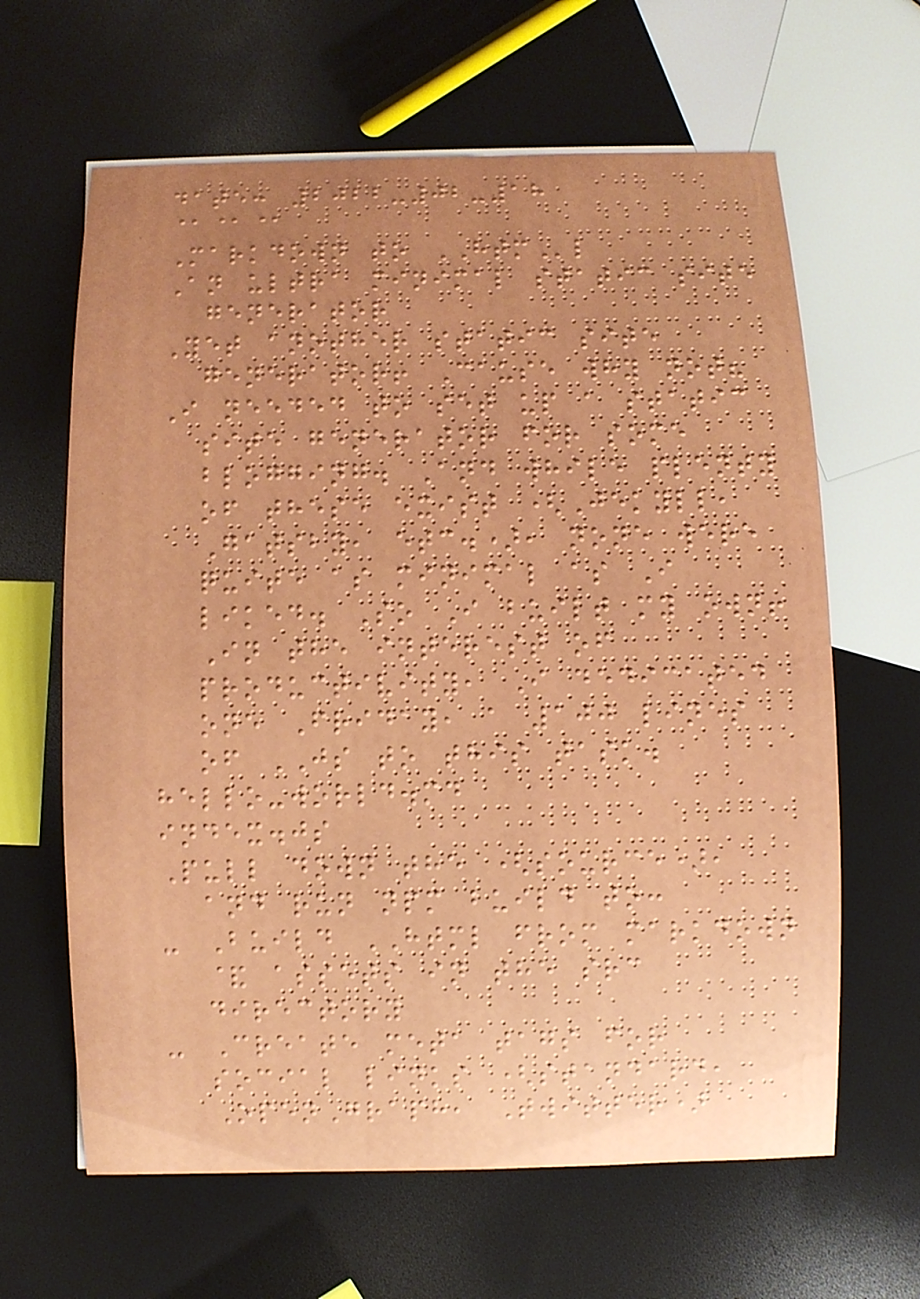date: 2022-02-18
@@@
Markdown to HTMl
An ultra minimal static site
generator
Yet another static site
generator! Cause why not?
I needed to set up a static
site generator for some
blogging. And while plenty
of these exist (Jekyll,
Gatsby, etc.), none were
quite as minimal as I
liked. So I built my own!
In the interest of
productivity, I dedicated
one Friday, a 100 lines
of JS to this task.
hello-world.md
index.js
Pull down the (source),
and run npm build to:
- Build HTML from markdown
& assets in the src
directory
- Create meta tags for
social links (standard,
OpenGraph, Twitter)
